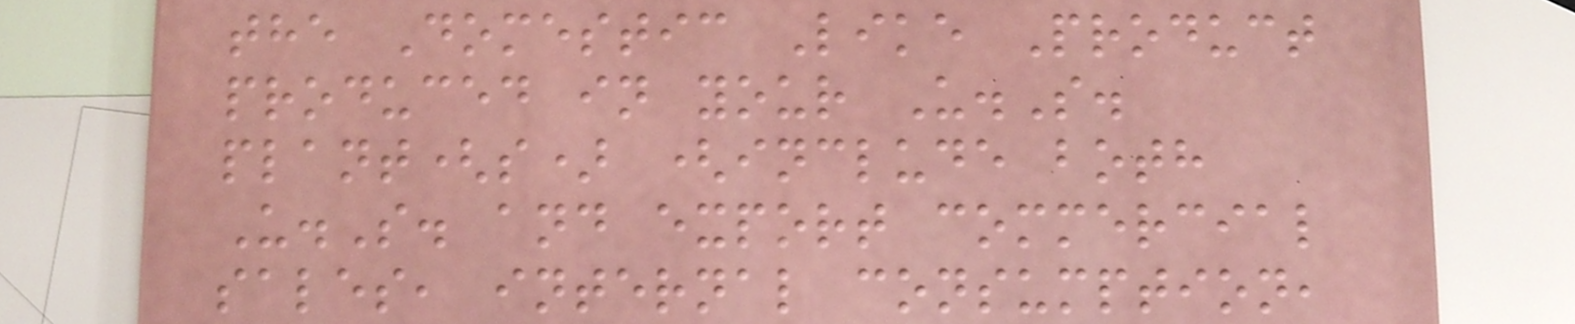the Domestic Like Product
produced in your U.S.
plant(s) (include both
U.S. and export commercial
sales, internal consumption,
